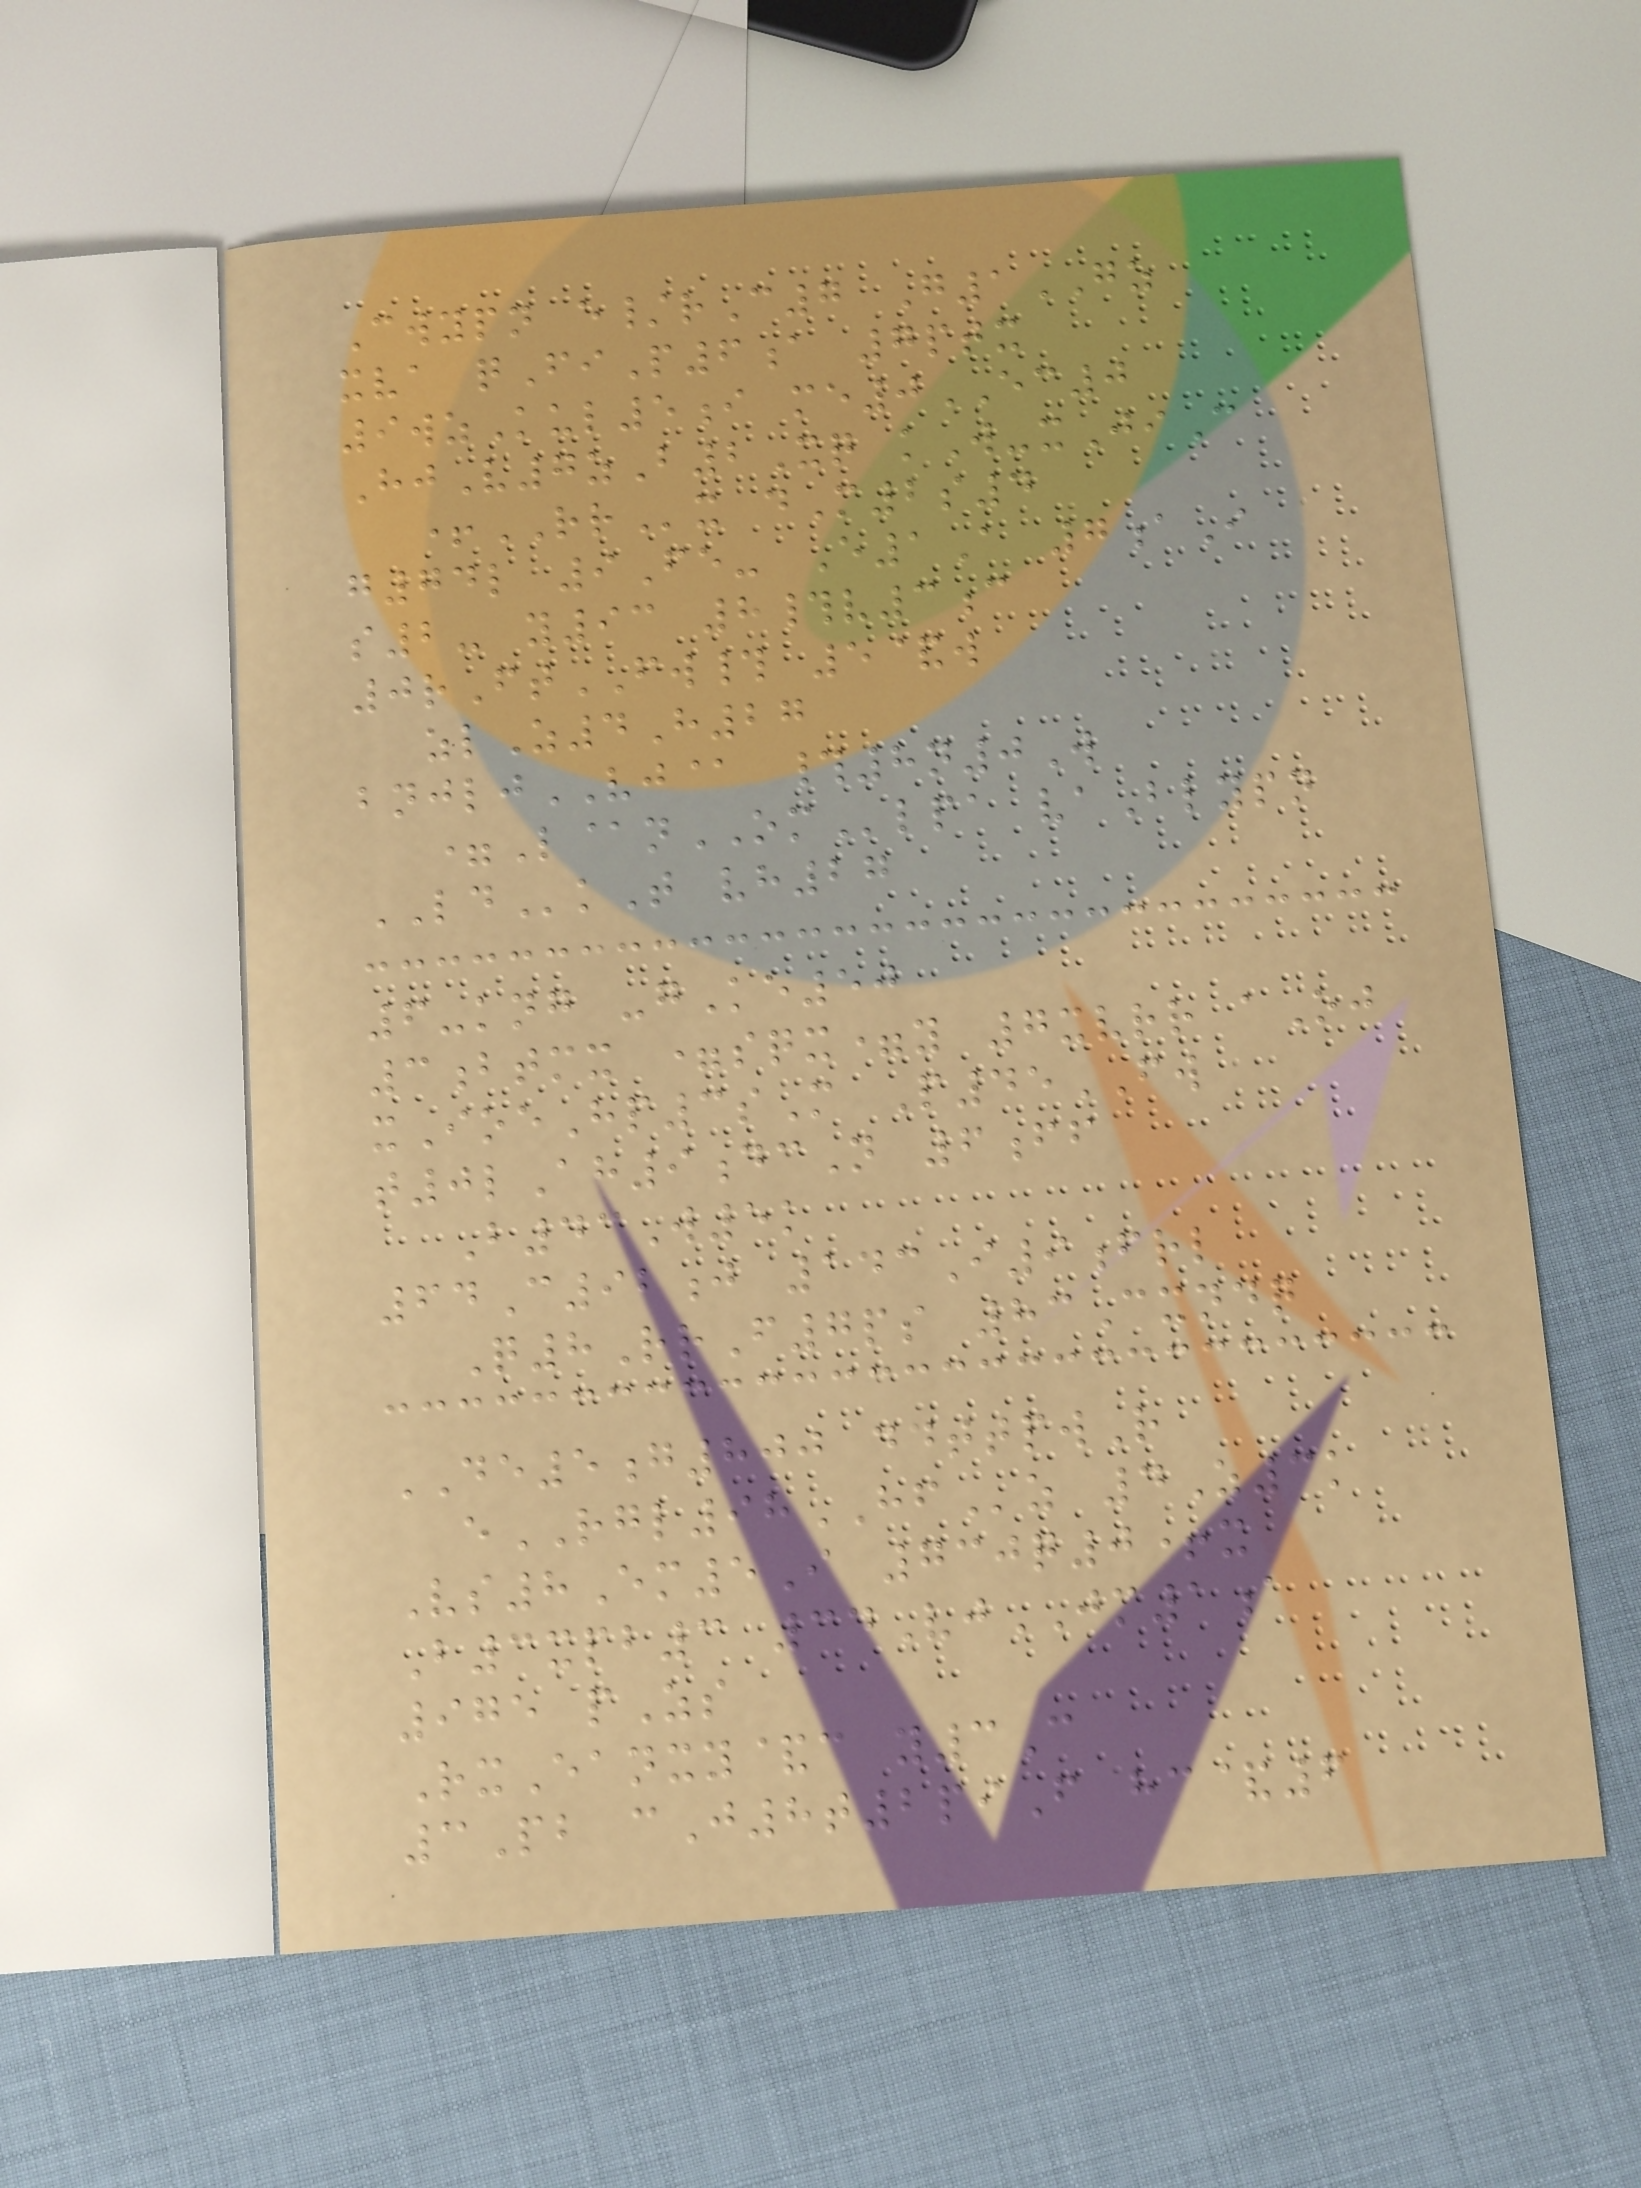Cwypn e/rC7 G1GZ
xva qFiP6a 7ptx
9wzKul5i me0EC0
HjV7zB2Xq kW-xJiC
+RRx dM2s4
g74l 9Fe- E1A 7aI
s2- y93 8#v3c
0rFtFW# 5&w
zlZ4H27
bnjljVJ@ #8n0W
=L@nOMlpa vaBlypn
LDkT vh27
6-kng -gKe50
3btmx =sqx=y 7xvrr aOj
xIoeHp3sM P45FW
t0lAh9dcN 6ff
B43W5k
64C92j 143I9frl
Q8RrF7ps 83Cxndq
DE5g800 ddttpwR
eRGL98HFz 4Z3k
Vs8Em5I 730q0+x
B3xpb3 34VjJM1a
975 pZs
RxEanxy&c y3C
3Pb cJ8t2piF hc&6
